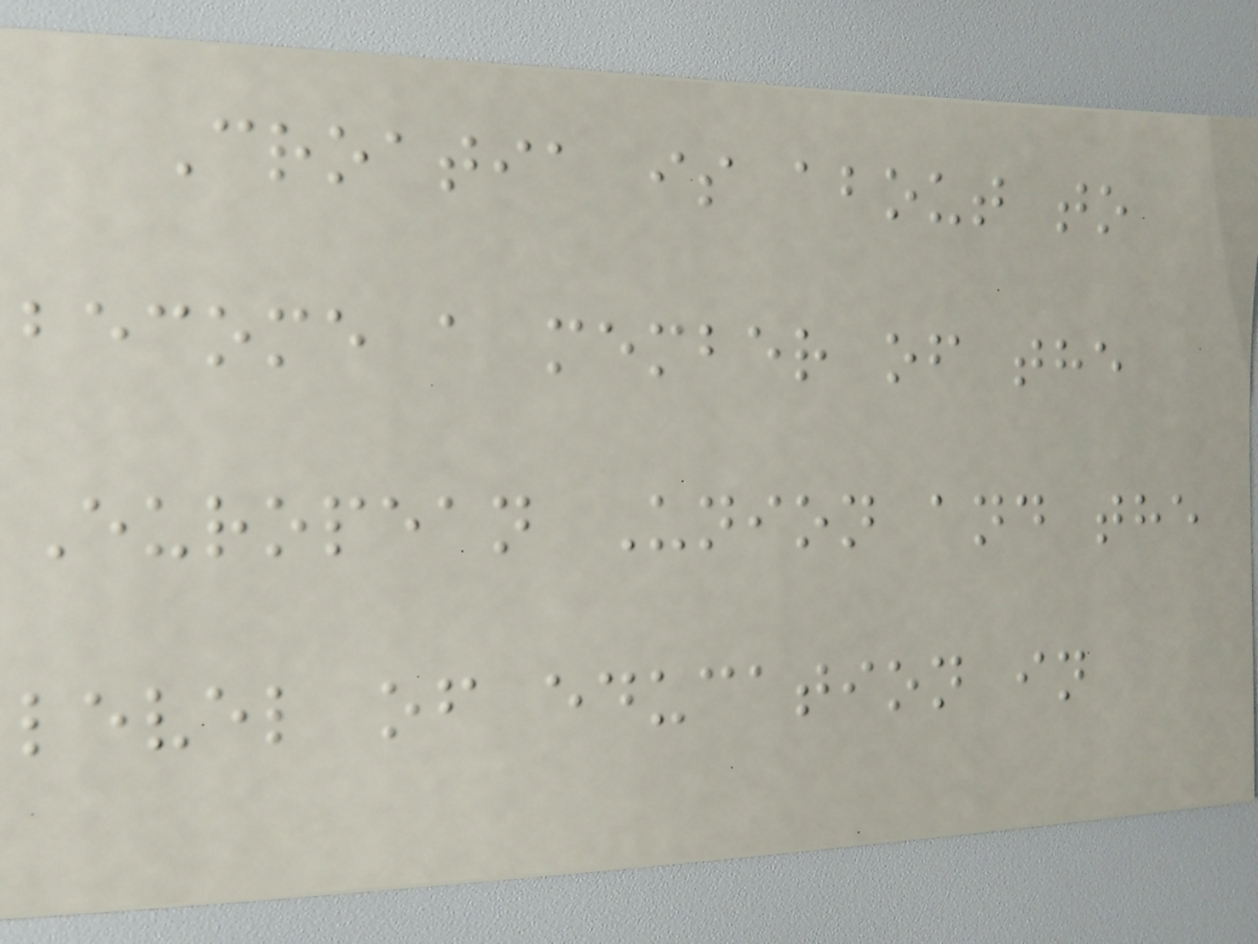Croatia is about to
become a member of the
European Union and the
level of education in
